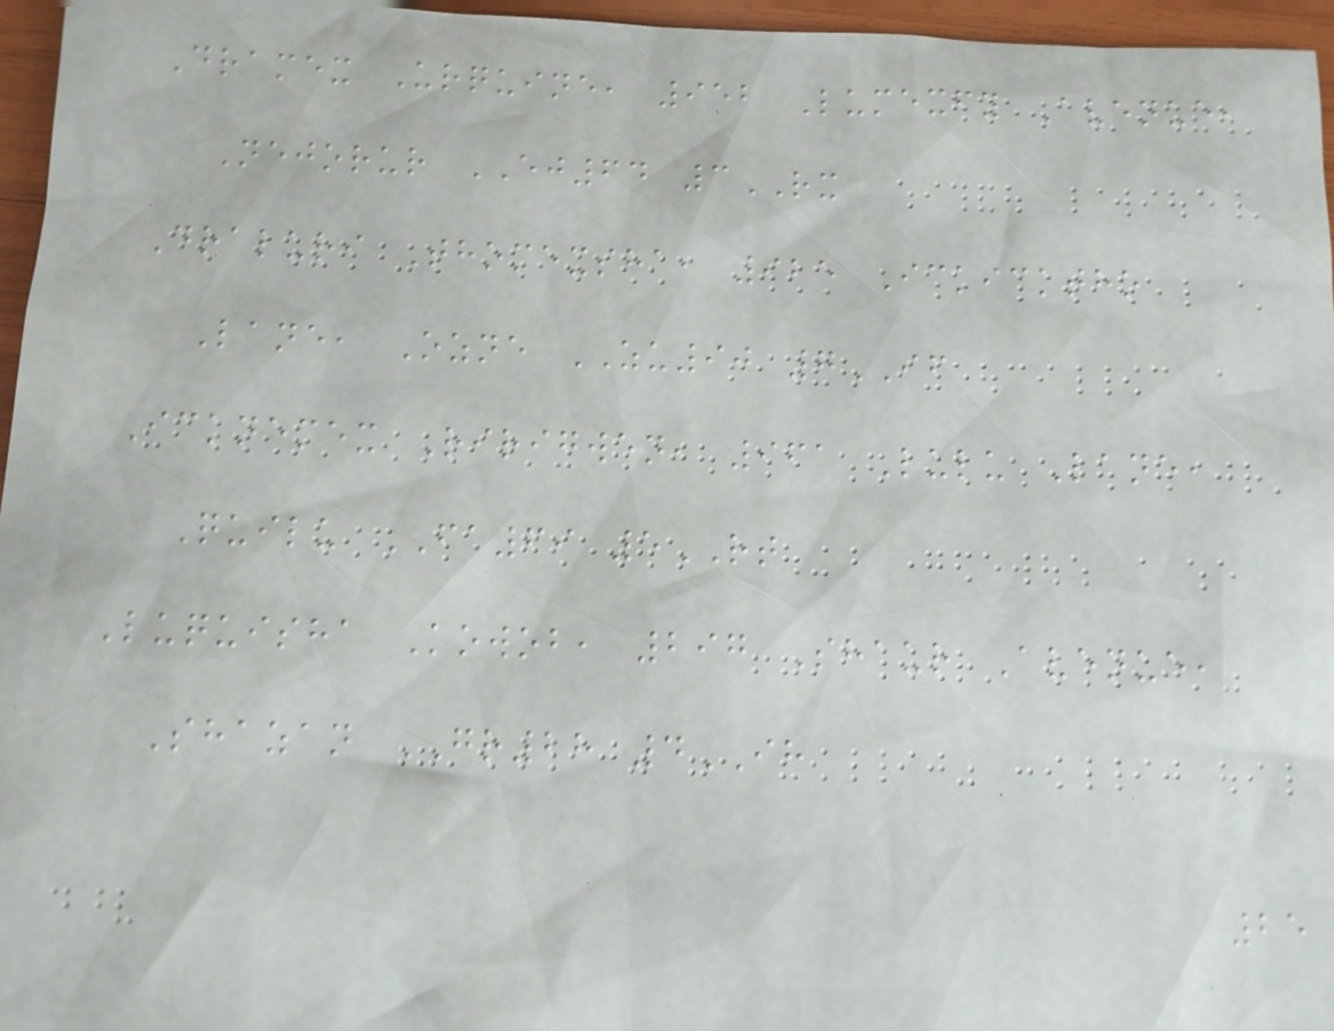Dramex Urquine, 952 Lumexfy Avenue,
Nejorur EJ64 3RX
Draluri Thomexsha, 925 Ickicktho
Lane, Ozne ZU90 7IF
Icknemex Ririgwen, 961 Lulu Lane,
Quilu FA69 5RT
Luquisha Kowob, 297 Shaur Avenue,
Shazan GR28 4IH
25
